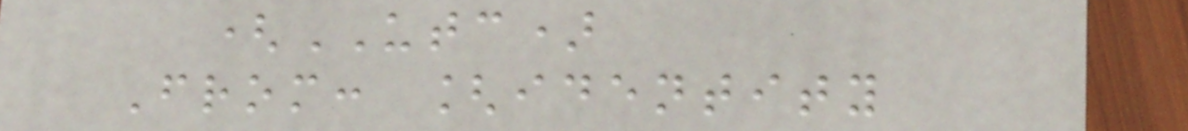(UTC)
From: [identity
